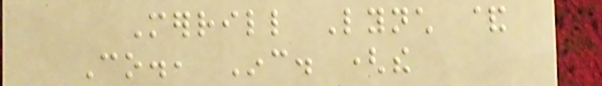Merrill Lynch &
Co., Inc. (the
